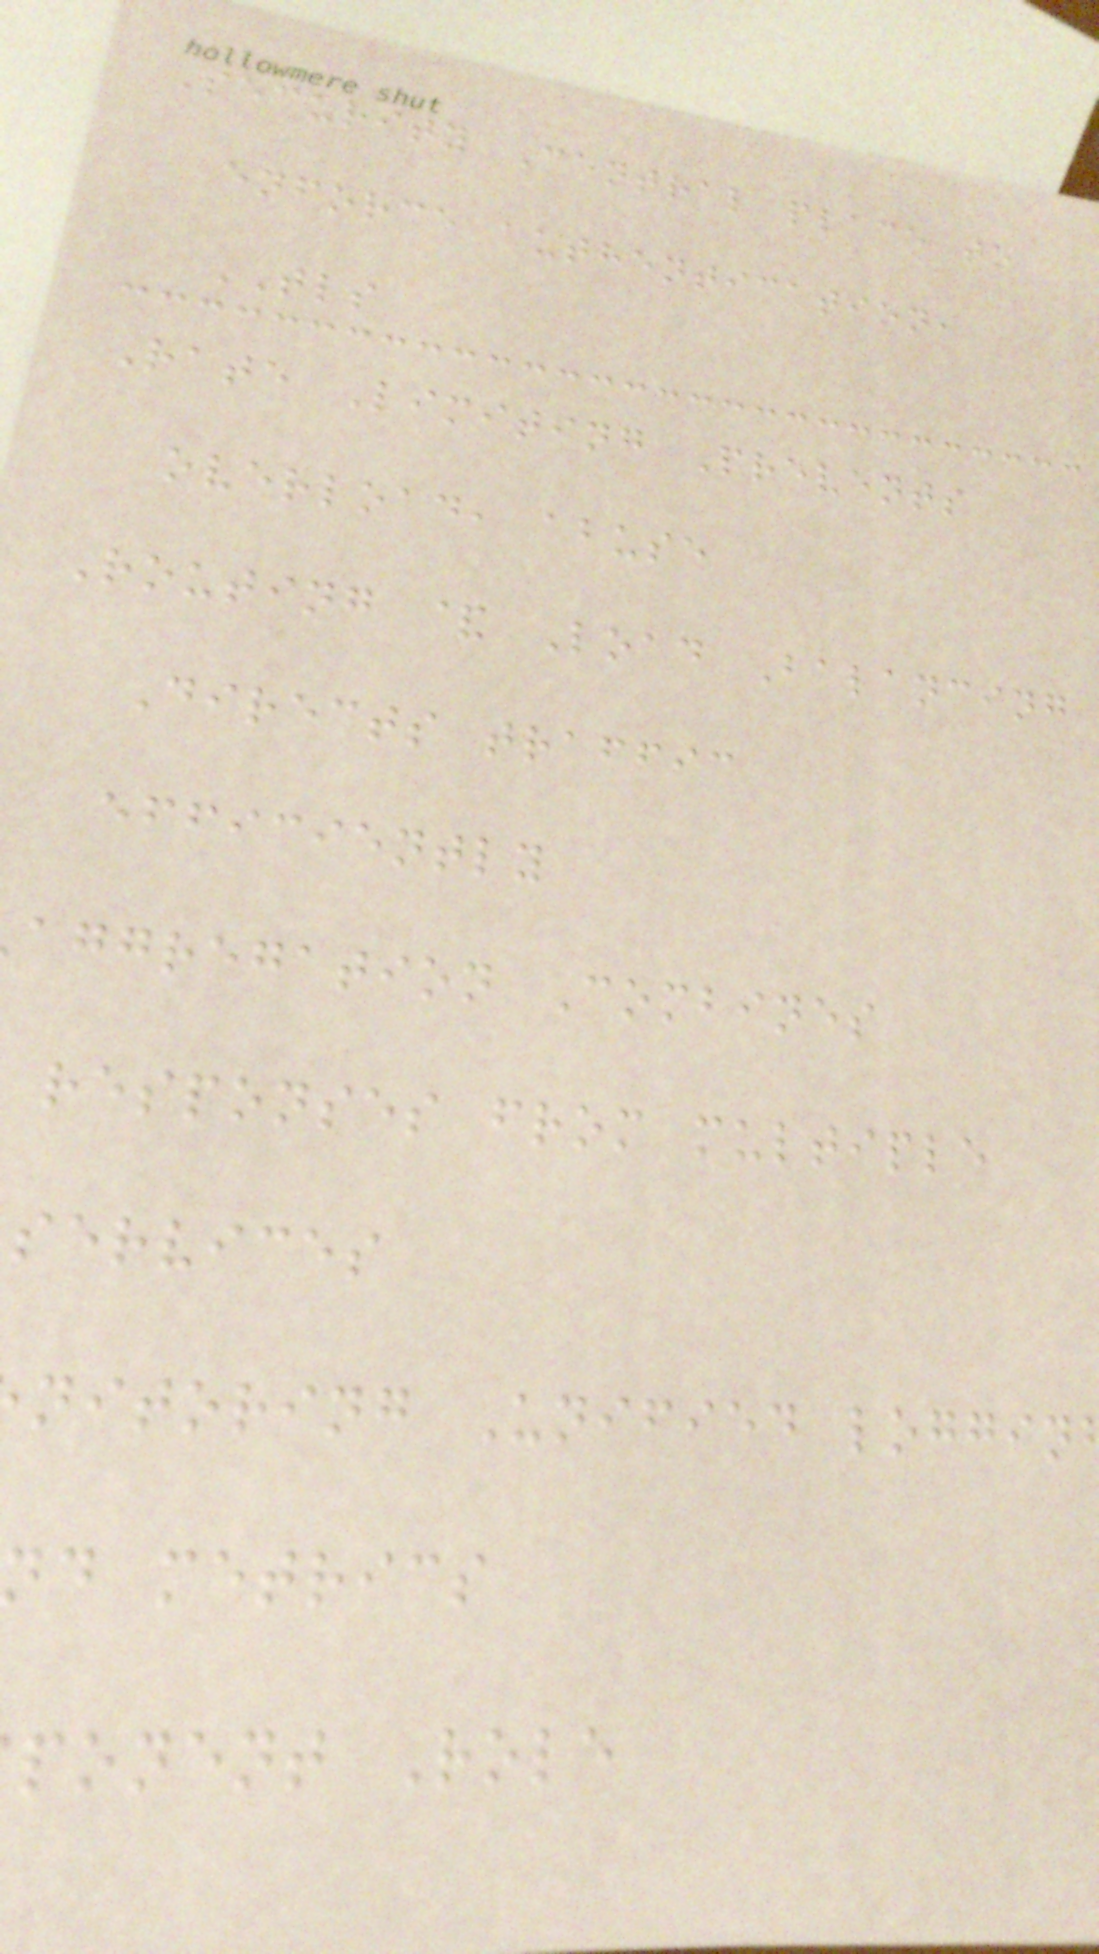Security Central place to
enforce authentication,
TLS
Rate Limiting Prevents
overload, abuse
Routing & Load Balancing
Directs traffic
efficiently
aggregation Combines
responses from multiple
services
nitoring Unified loggin
d metrics
ponent Role
